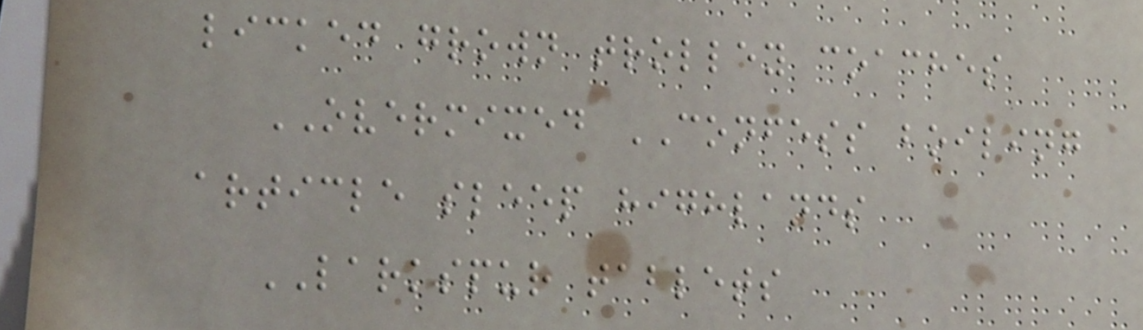licked grown trolley coaches
OVERMIXED CONFESS boiling
article sleep highlands
LARKSPUR tablets
